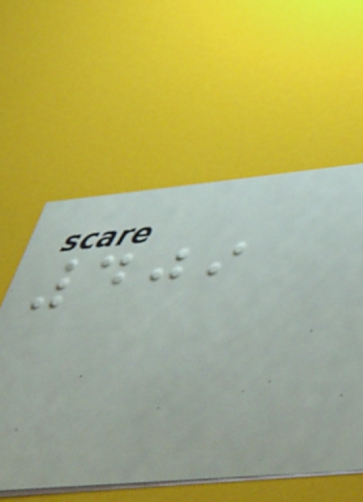409
